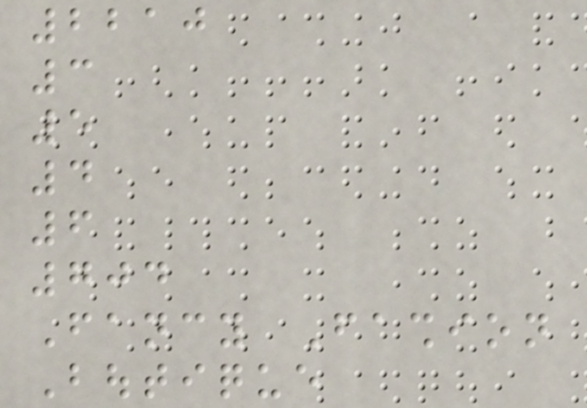2210
3
5
4
6
704
Fancy Fashion
Boutique
